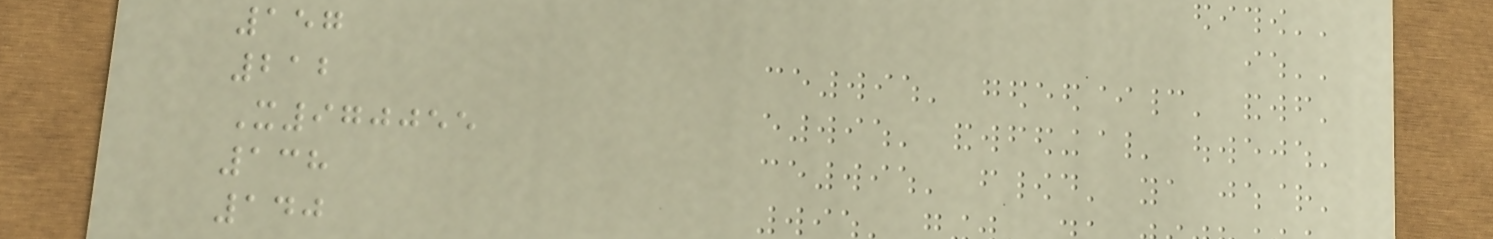157
212
X970055
138
140
